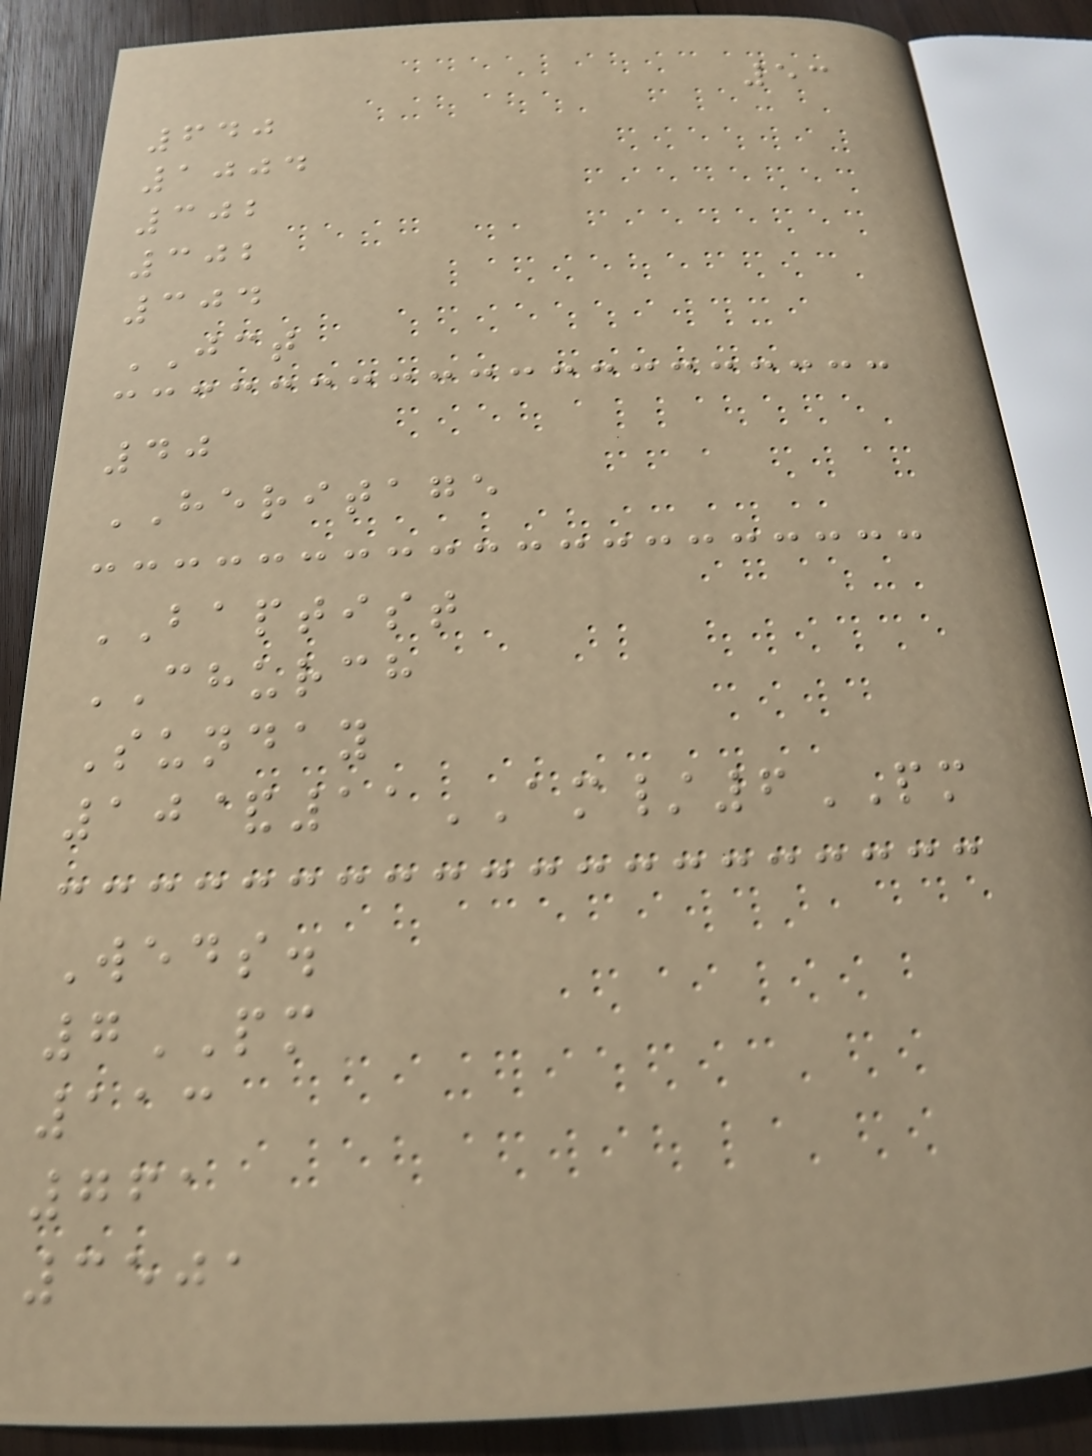53
640
1004
302
302
304
JCT
40
HERITAGE
BAPTIST
CHURCH
Sunday
10&11AM/6PM
Weds.
7PM
113
761
3501
